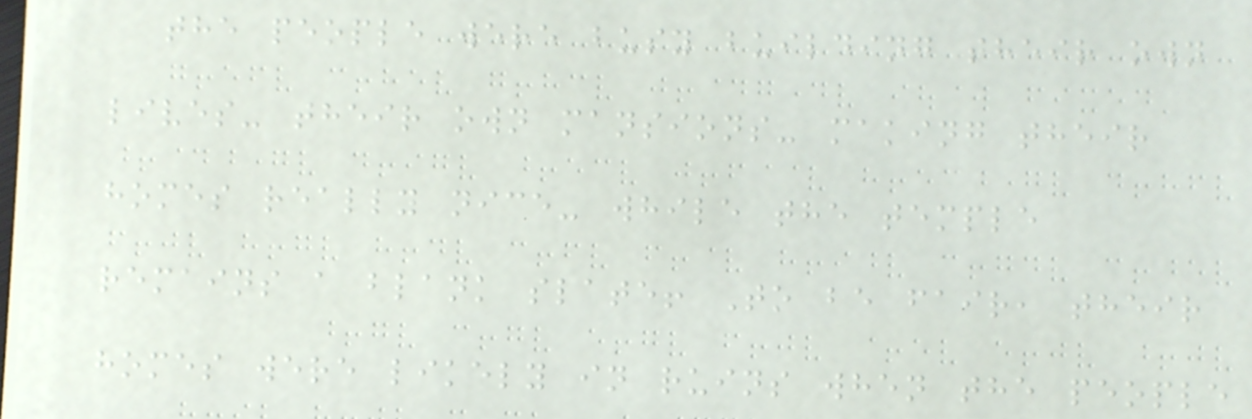the people were busy building their own
lives- their own mansions- making their
homes really nice- while the temple
remains a blank slate! To be fair, their
homes were likely in ruins when the people
